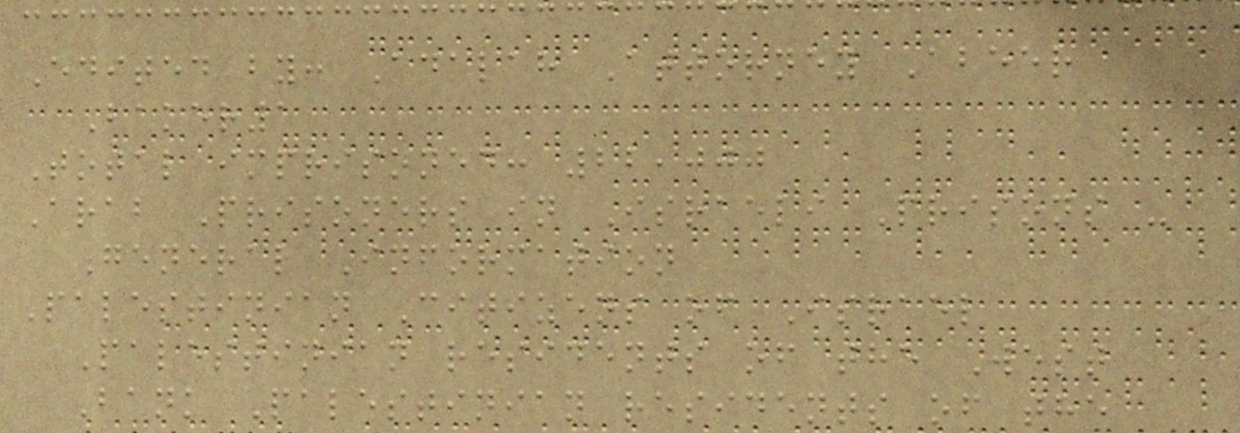Edited by: Adalah Attorney Abeer
Baker1
Total imprisoned: 22,000
Arab Prisoners in Israeli Prisons -
General Information
Palestinian Citizens of Israel
Palestinian residents of the West
Bank Palestinian residents of the
